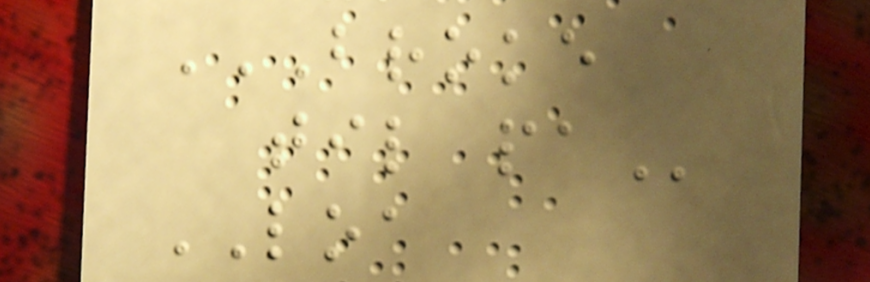BROKE
TIL PA
LOA
